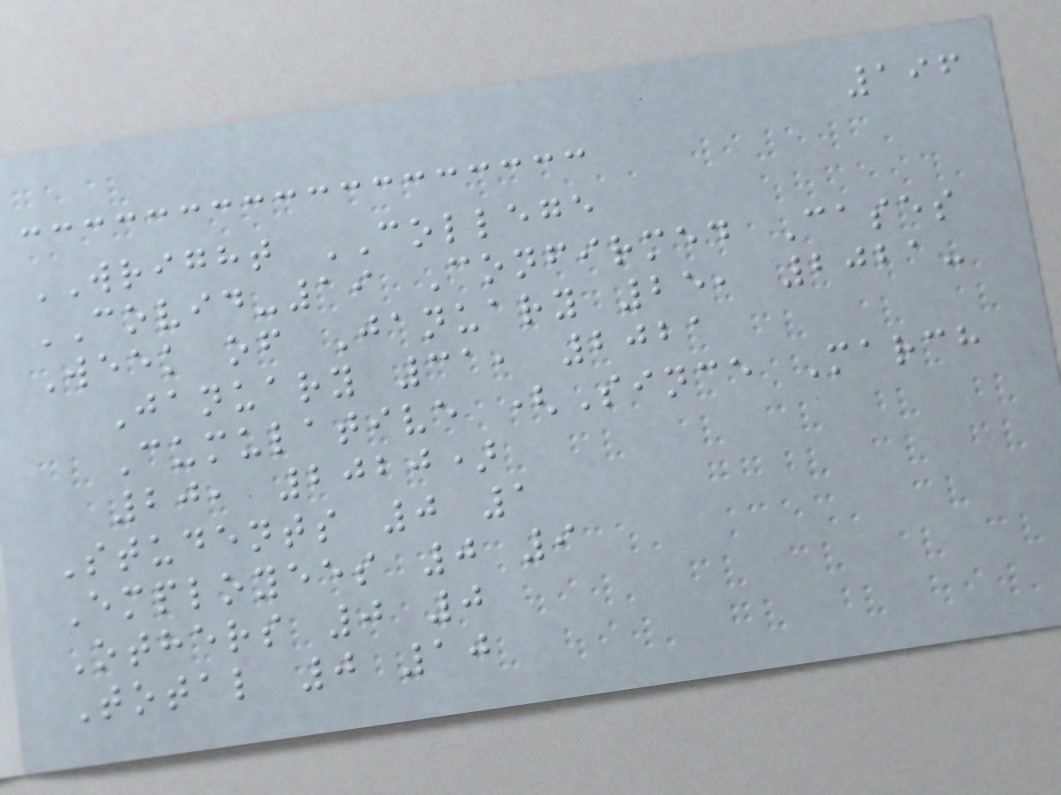196
WRIGHT COLLEGE
COVID-19 Confirmed Cases
Week of January 25, 2021-
January 31, 2021
Cumulative (Since March
20, 2020)
Students 0 1
Employees 0 9
Others 0 0
Total 0 10
